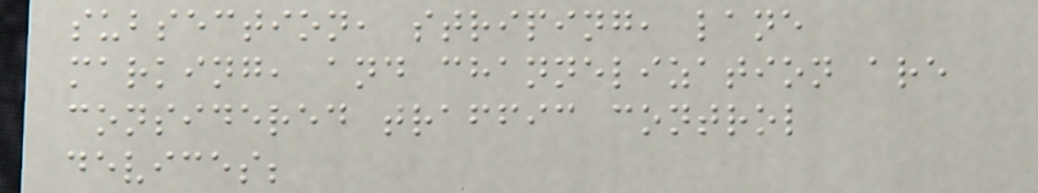subsection, striping, lane
marking, and channelization are
considered traffic control
devices;
